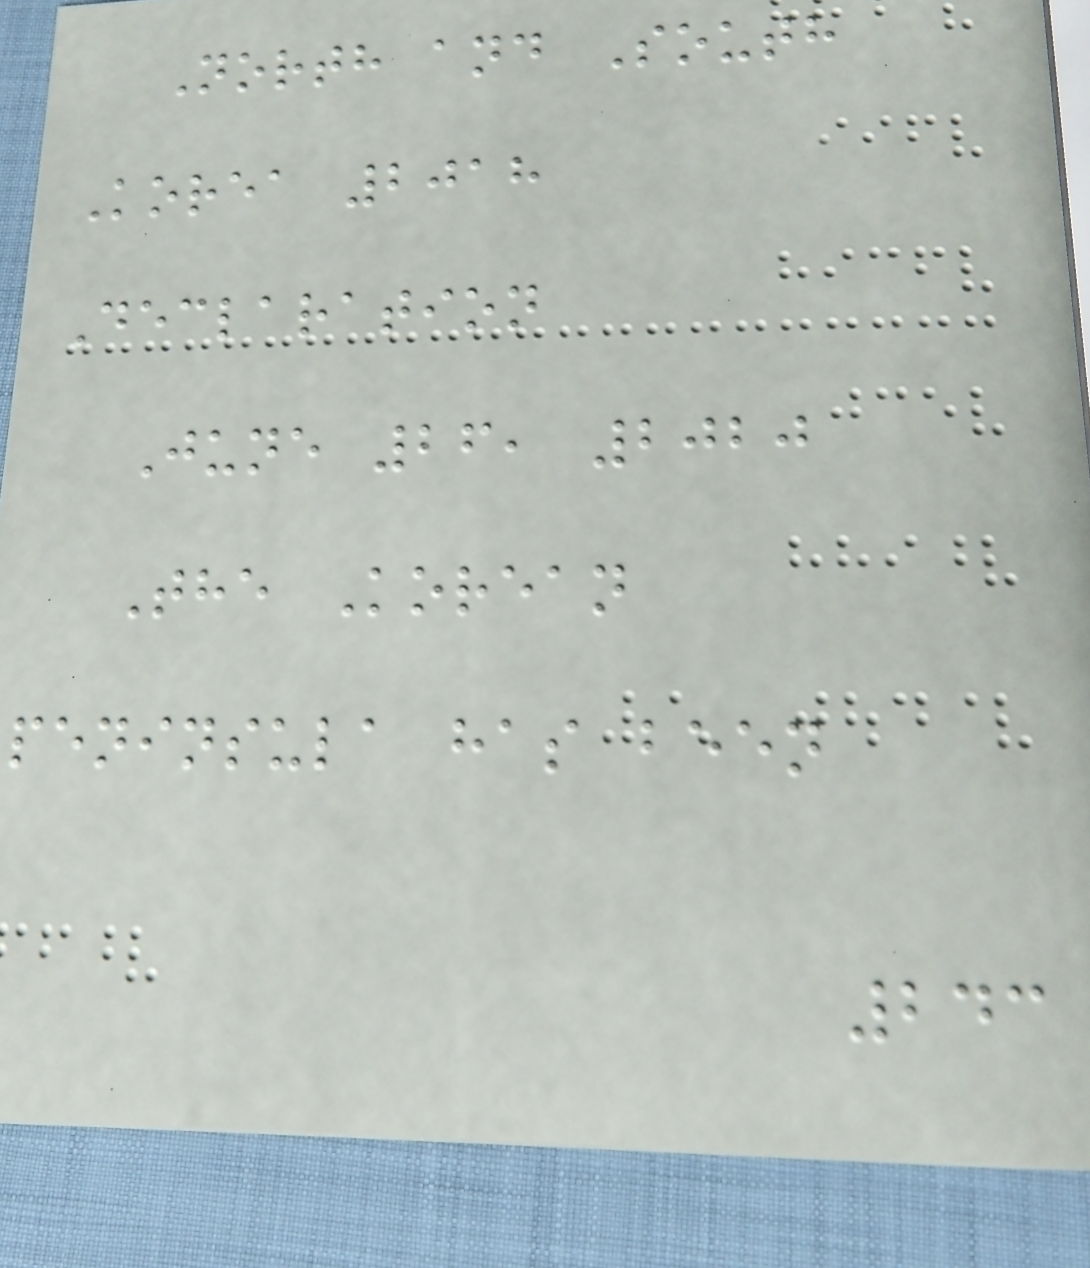North and South
Korea 2018
Declaration
June 26, 2020
The Korean
peninsula has been
243
